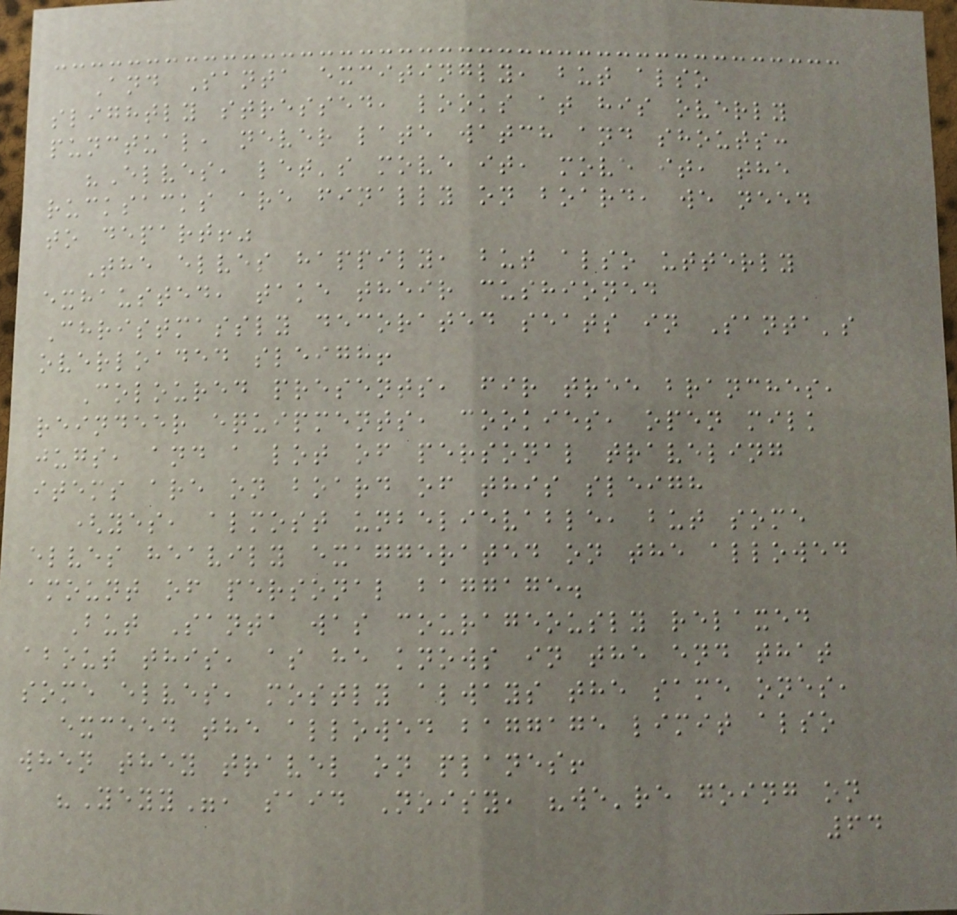And Santa excitingly, but also
slightly stressed, looks at his overly
punctual, never late watch and shouts:
"Elves, let's move it, move it, the
rucksacks are finally on board, we need
to depart!"
The elves happily, but also utterly
exhausted, take their cushioned
Christmassly decorated seats in Santa's
overloaded sleigh!
Coloured presents, fir tree branches,
reindeer equipments, cookies, open milk
jugs, and a lot of personal traveling
items are on board of this sleigh
(yes, almost unbelievable, but some
elves heavily exaggerated on the allowed
amount of personal baggage.
But Santa was courageously relaxed
about this, as he knows in the end that
some elves, mostly always the same ones,
exceed the allowed baggage limit also
when they travel on planes!
"Yeyy", said Noisy, "we're going on
64
